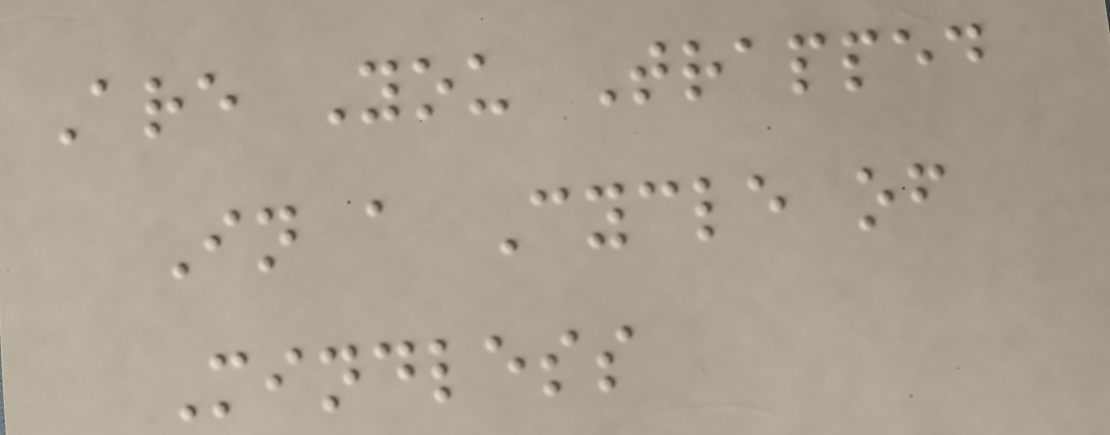Are You Trapped
In a Cycle of
Mindless
